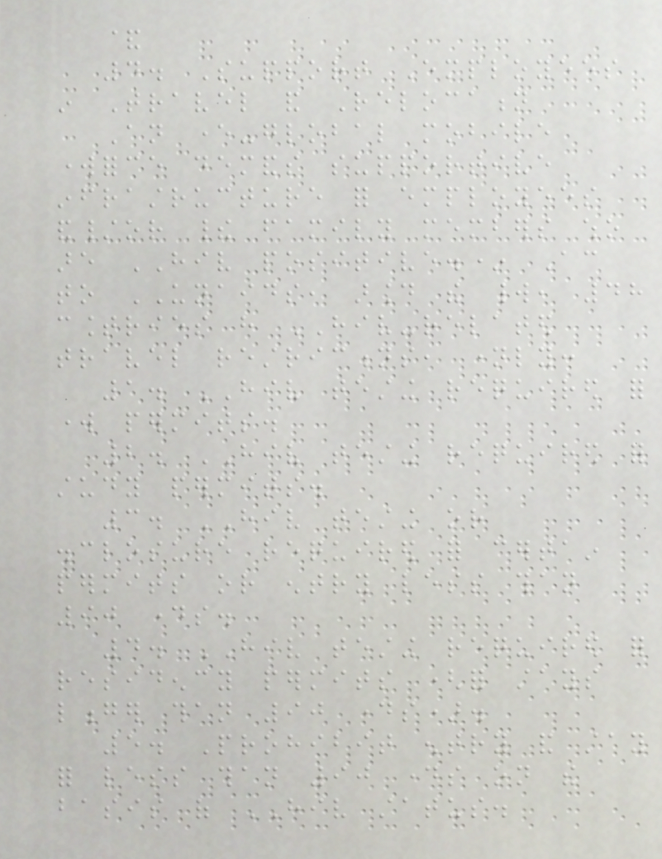&
4. Support Employees
in Travel and Relocation
An ever-global mobile
workforce demands supportive
infrastructure for employees
and/or their family members who
are HIV positive.* According
to UNAIDS, around the world, 48
countries have HIV-related
travel restrictions, namely:
1. HIV testing required for
work permits.
2. HIV testing required for
study permits.
3. HIV testing or
disclosure required for certain
permits or entry less than
90 days.
4. HIV testing required for
residency permits (for stays
longer than 90 days).
5. Prohibit entry and stay
for less than 90 days on the
basis of HIV status.
